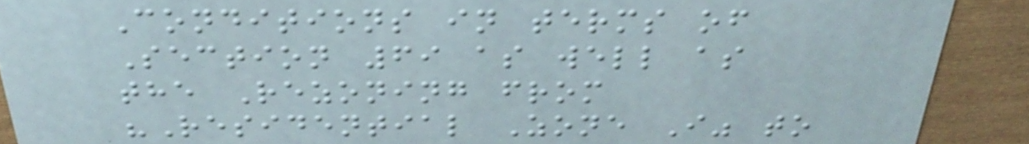Conditions in terms of
Section 69 as well as
the Rezoning from
"Residential Zone I" to
